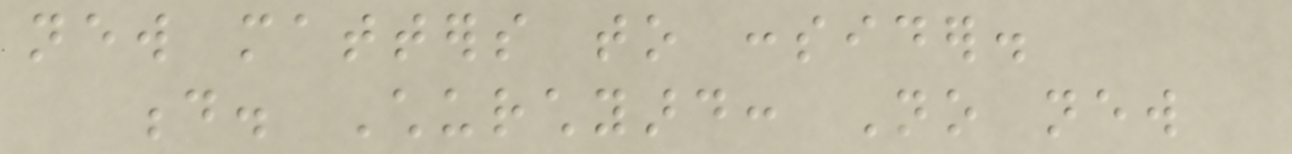new matters to consider.
d. Churchyard: No new
